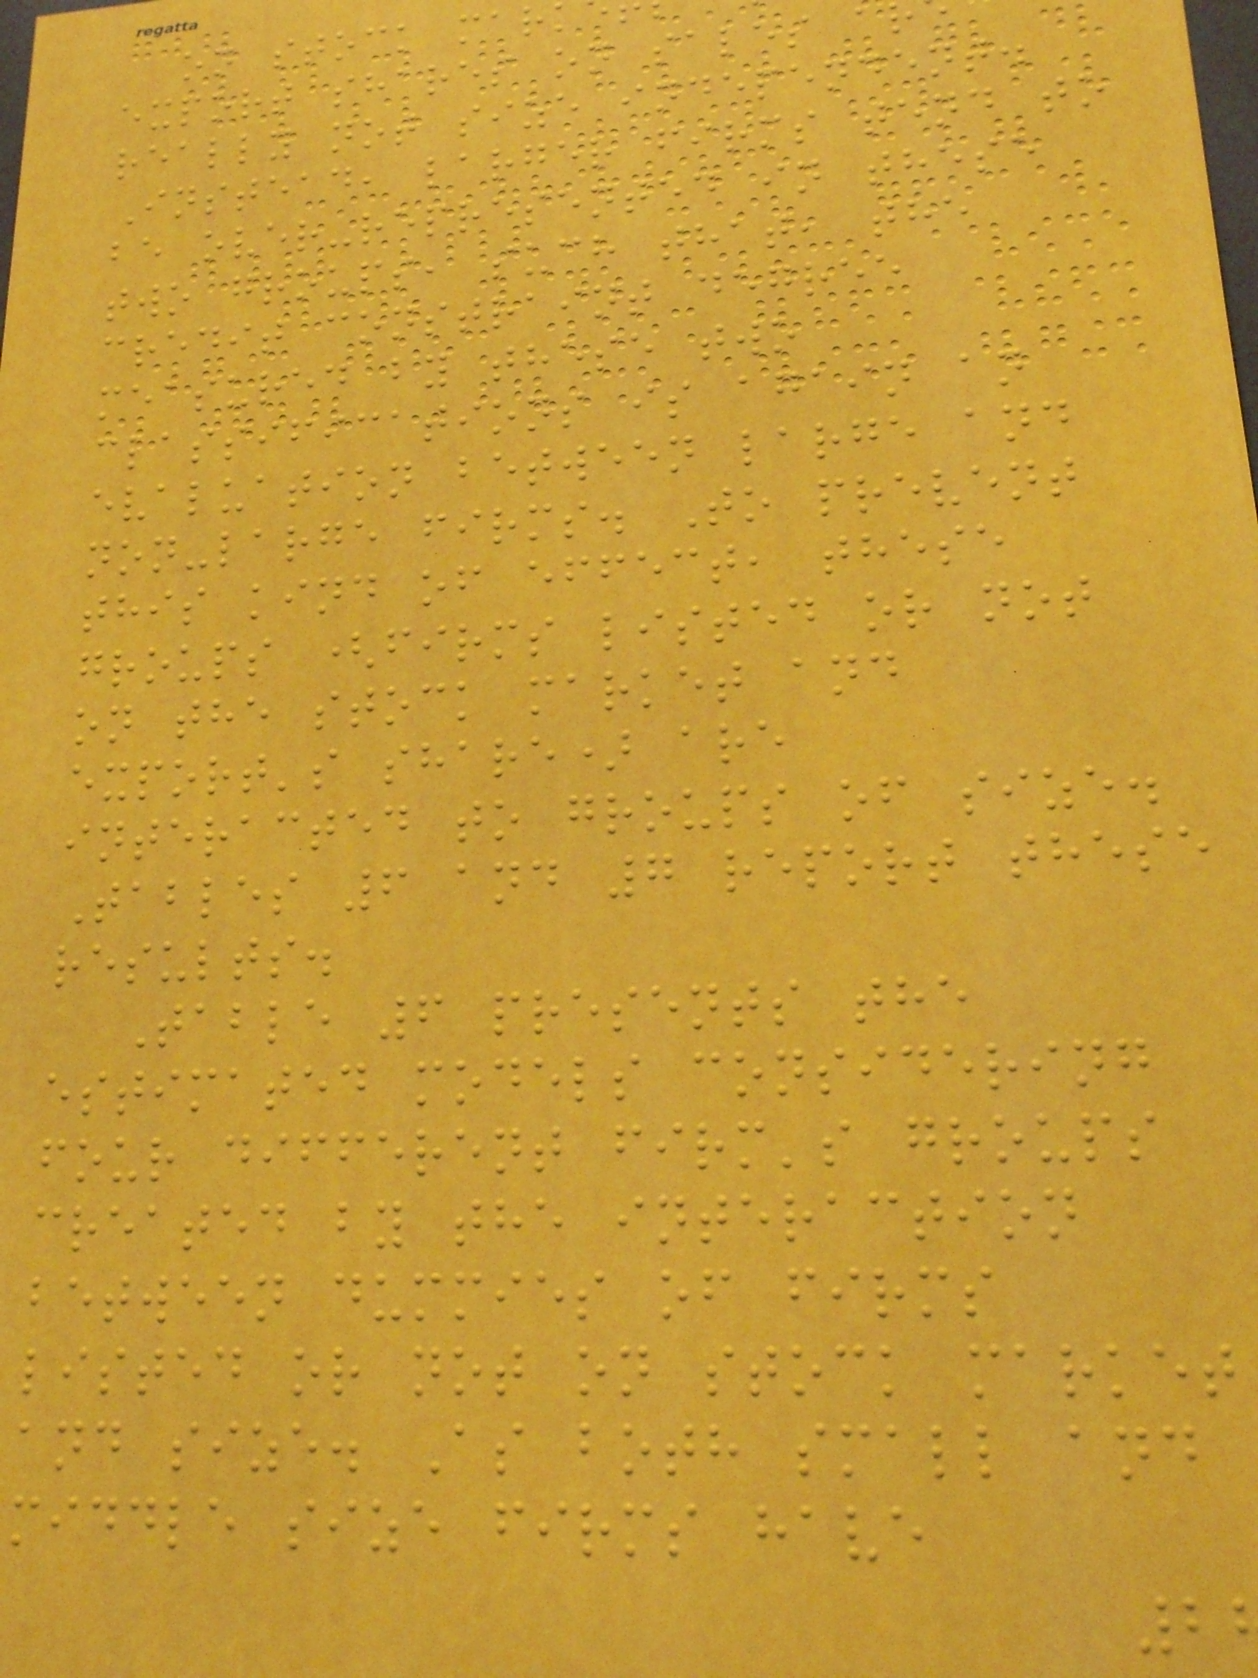on stock mar
export shares on sales a
really not size independent.
Instead, larger firms tend to
be over-represented in these
two groups, such that, the
credit constraint degree
measured by these two
classifications is again an
evaluation between large and
non-large firms. To prevent
this kind of effect, these
groups (firms listed or not
on the stock market and
export's share) are
interacted to groups of size.
Tables 6 and 7 report these
results.
Table 6 presents the
estimated models considering
four different firm's groups
created by the interaction
between dummies of firms
listed or not on stock market
and size. As both small and
middle size firms have
